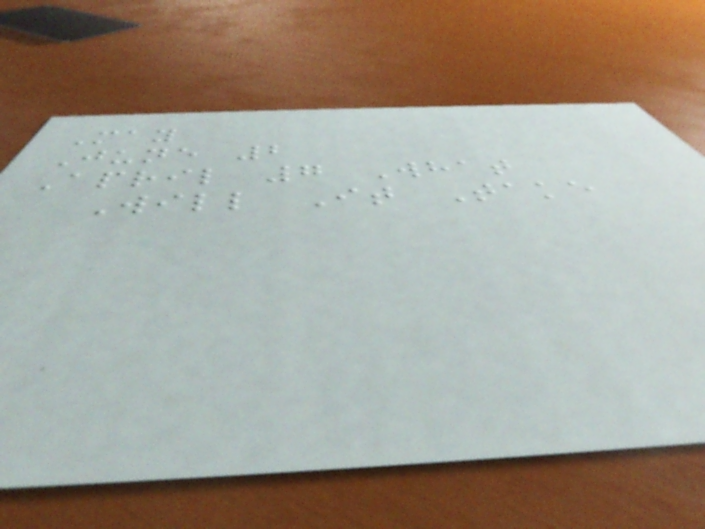May
June 2
April 7 What
Will It Take
